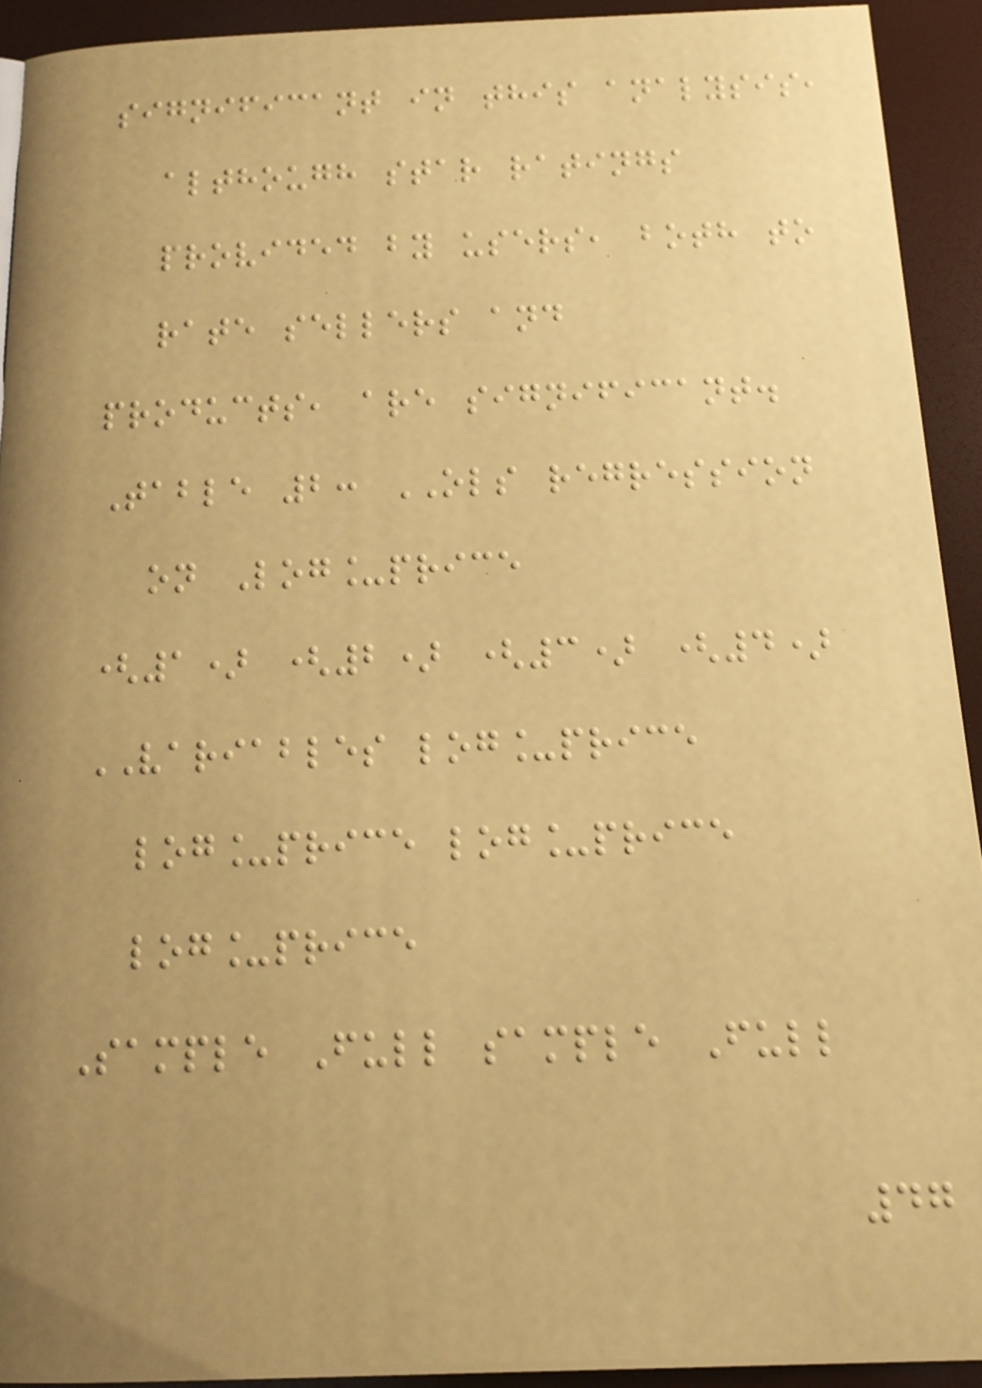significant in this analysis,
although star ratings
provided by users, both to
rate sellers and
products, are significant.
Table 2: OLS regression
on Log_price
(1) (2) (3) (4)
VARIABLES log_price
log_price log_price
log_price
Sample Full sample Full
47
